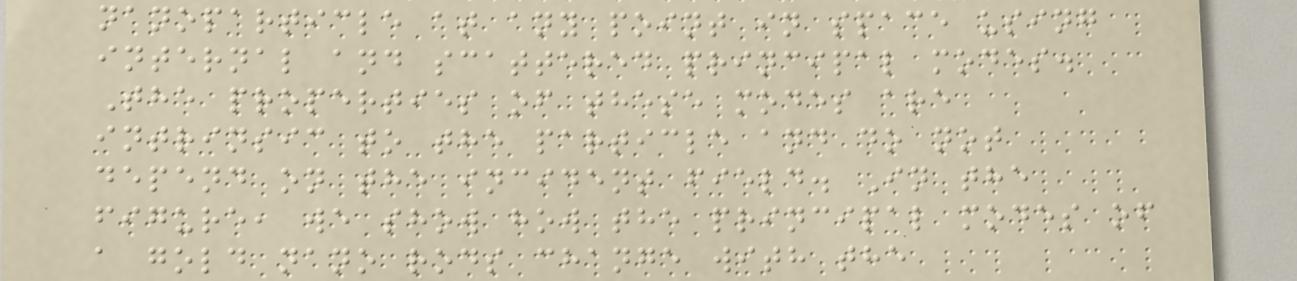nanoparticle at any point in space using
internal and scattered principal modes.
The properties of these modes are
intrinsic to the particle and do not
depend on the incident field. In the
figure, we show how the principal modes of
a gold nano rods change with the
